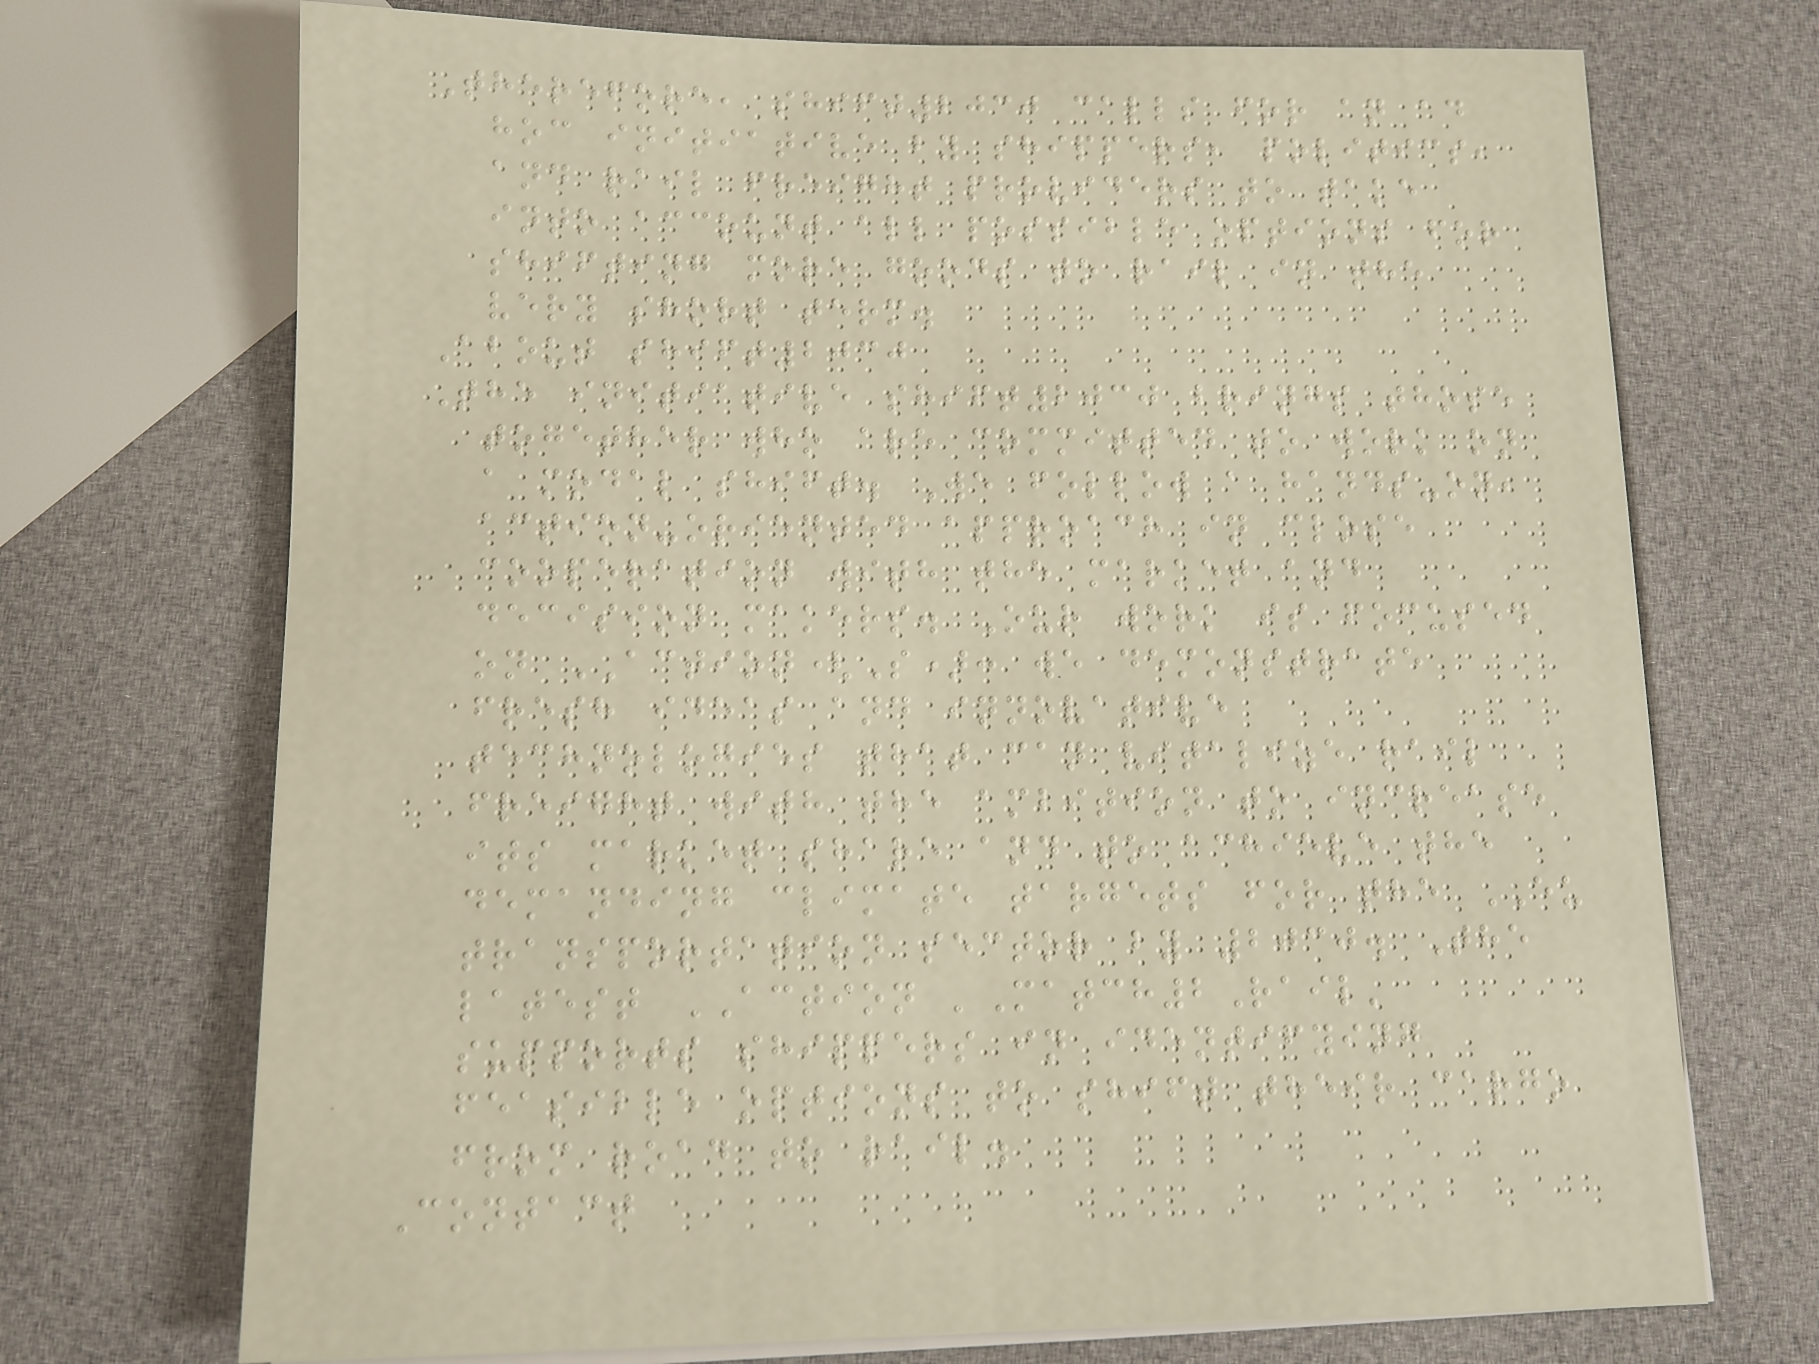Therefore, shift2030 calls for an ad
hoc initiative by shippers, politics,
and rail freight providers to take
into account all possible options for
shifting more goods to rail in the
very short term.
About shift2030
The initiative shift2030 brings those
together who are committed to work on
a modal shift. We follow a hands-on,
action-oriented approach in close
cooperation with the market and
decision makers. Our work is focused
on ACTION(S): we demonstrate
fresh ideas and innovative
technologies that can vitalize rail
freight with the ambition to increase
its market share and to achieve the
demanding climate targets for the EU
transportation sector by 2030. The
latest ACTION 'Match2Rail'
supports shippers in identifying
feasible options to shift their cargo
from road to rail.
Contact
